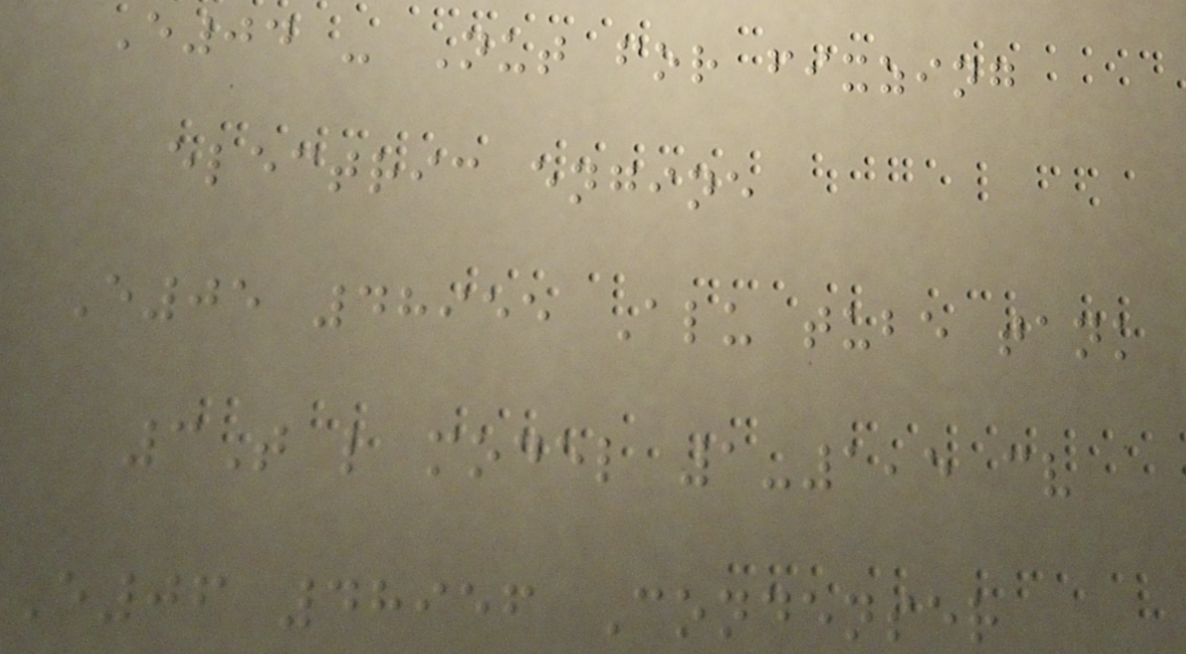E04 - Nut for fixzing
electric engine
E05 48955 Alu tube tank
3T l model 1-1,5 cv
E06 48956 Condenser
